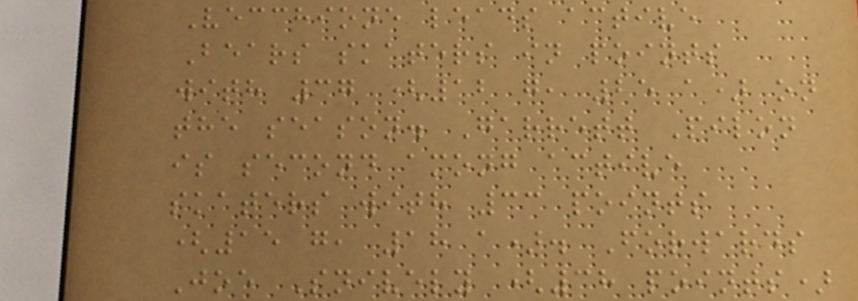Vecchione leads active
Bears skaters in points
with 37 (12 g, 25 a) on
the season. Garrett Pilon
is second among active
skaters with 33 points
(15 g, 18 a). Forwards
Joe Snively (38 points)
